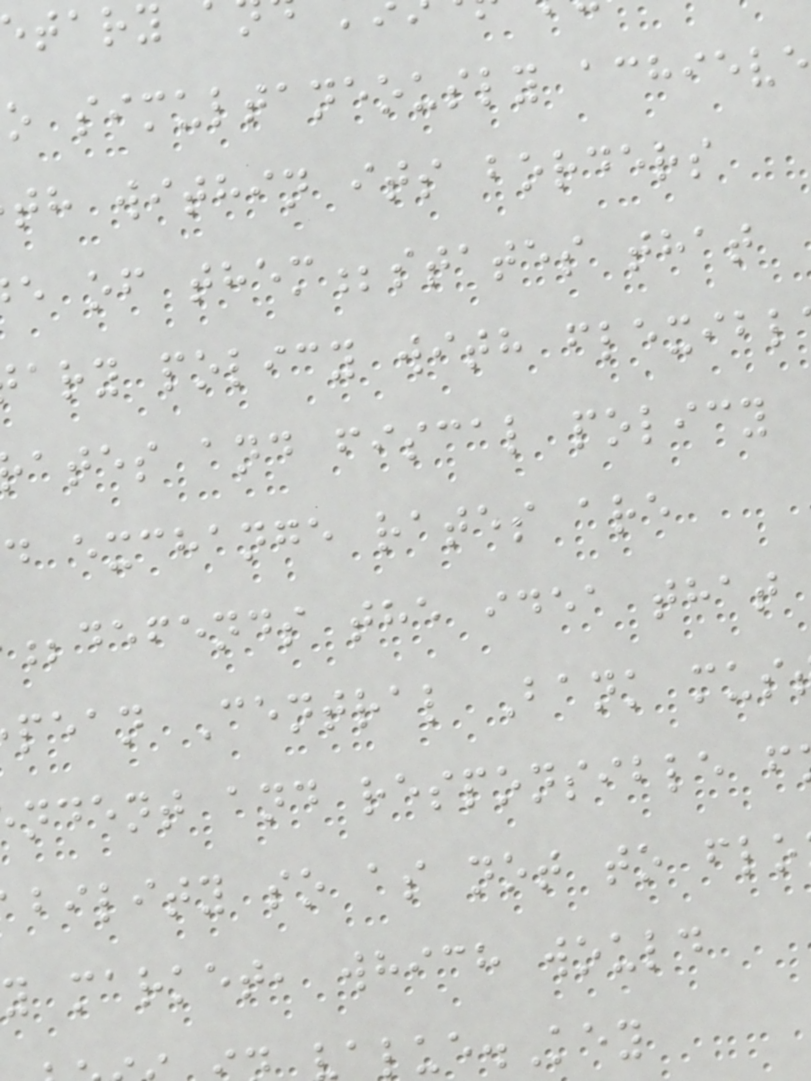o simultaneously achieve
th within its borders
e of them;states that
ary policy with flexibl
ates and fiscal policy
d exchange rates are
;defends the idea that
pean Central Bank mus
ndent and responsible f
bility so as not to flo
y market, which would
alue.Key
